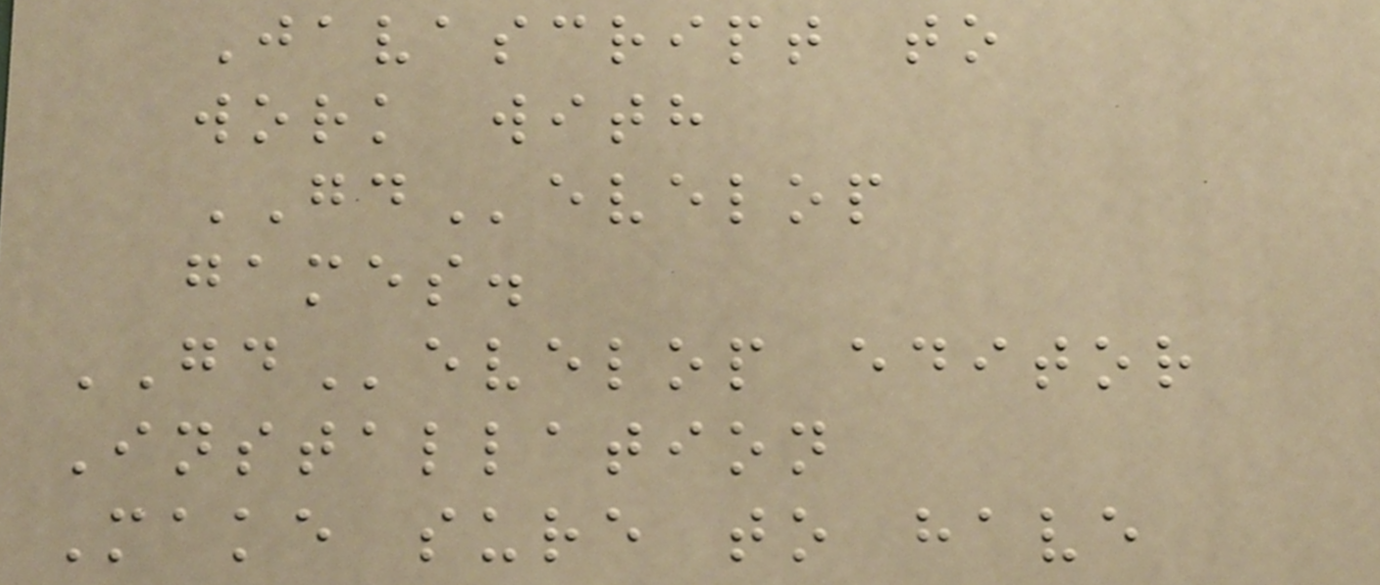Javascript to
work with
GDevelop
games.
GDevelop editor
Installation
Make sure to have
